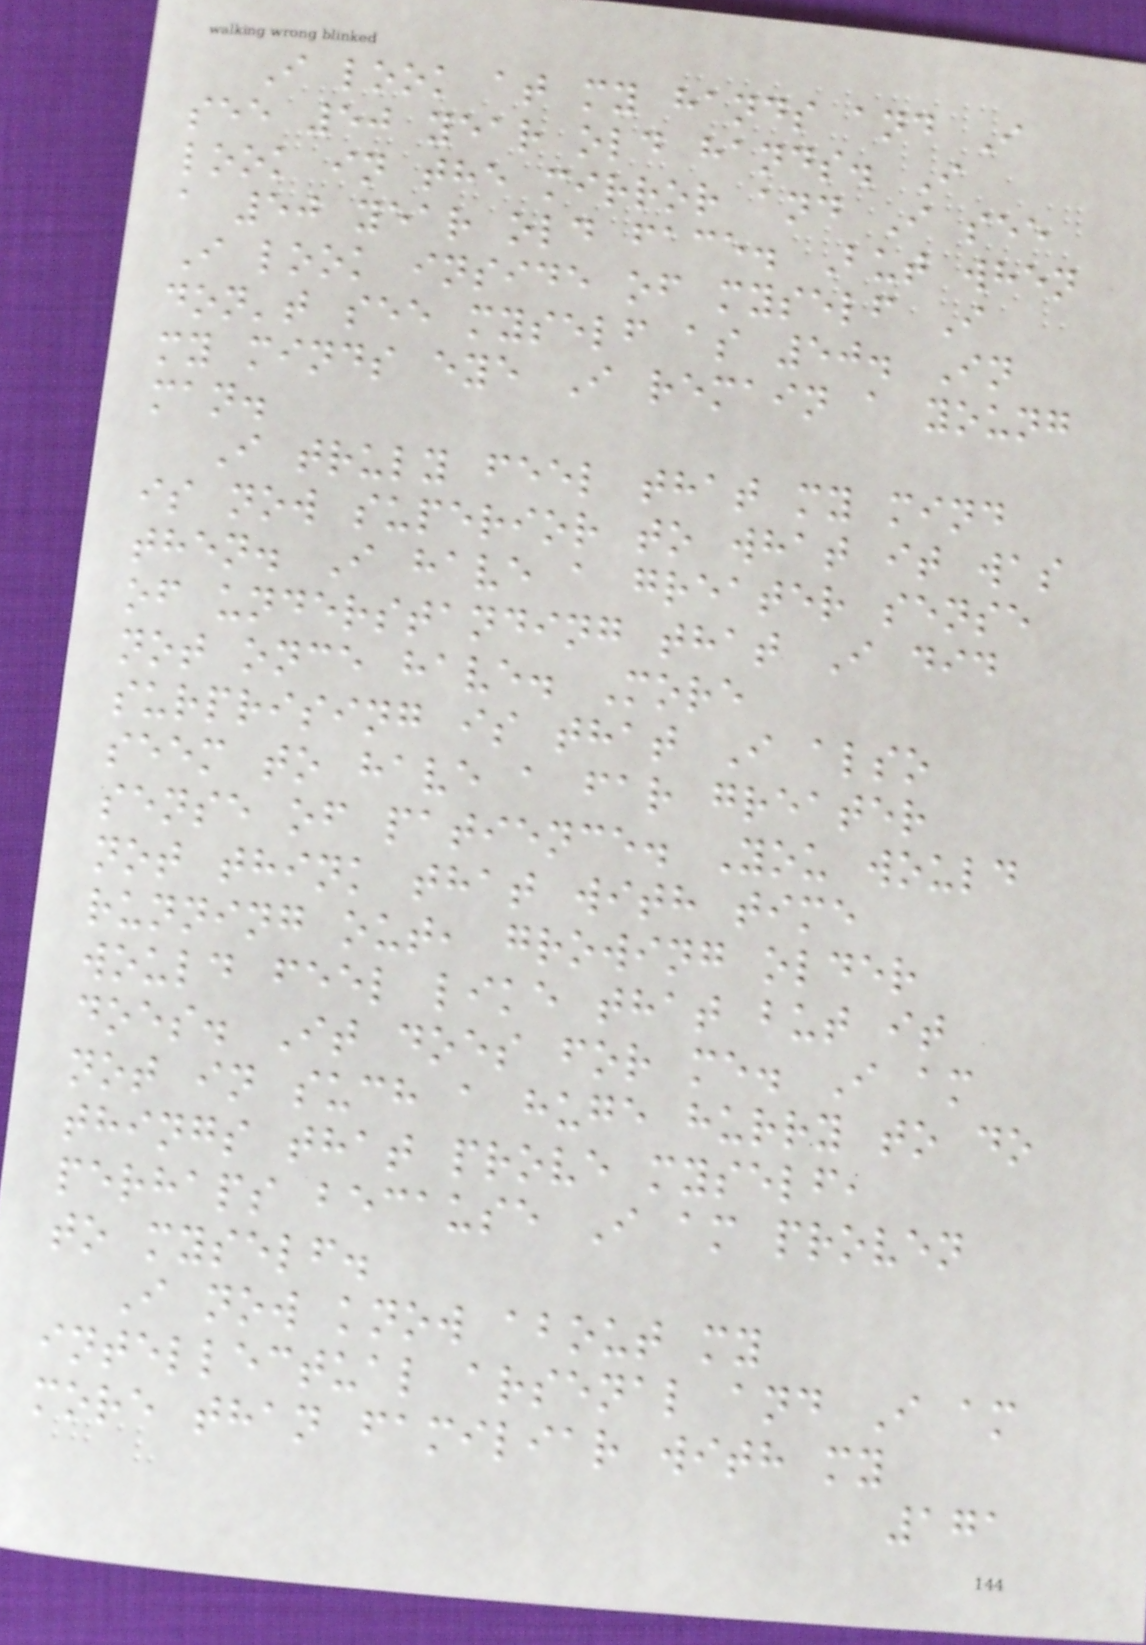I look at my hands and I
see 50 year old hands. I
look in the mirror and I see
a 50 year old face. But when
I look inside of myself I
don't see myself as 50. In
my minds eye I remain a young
man.
I truly feel that my mind
is now superior to what it was
then. I have a greater sense
of understanding that I did
not once have. More
surprising is that I also
seem to have a far greater
sense of patience. You would
not think that with time
running out, growing older
would feel like that but it
does. It does for me. I am
not in such a huge hurry to do
things that prove myself,
perhaps because I am proven
to myself.
I now know about my
intellectual arsenal and I am
more than familiar with my
171
